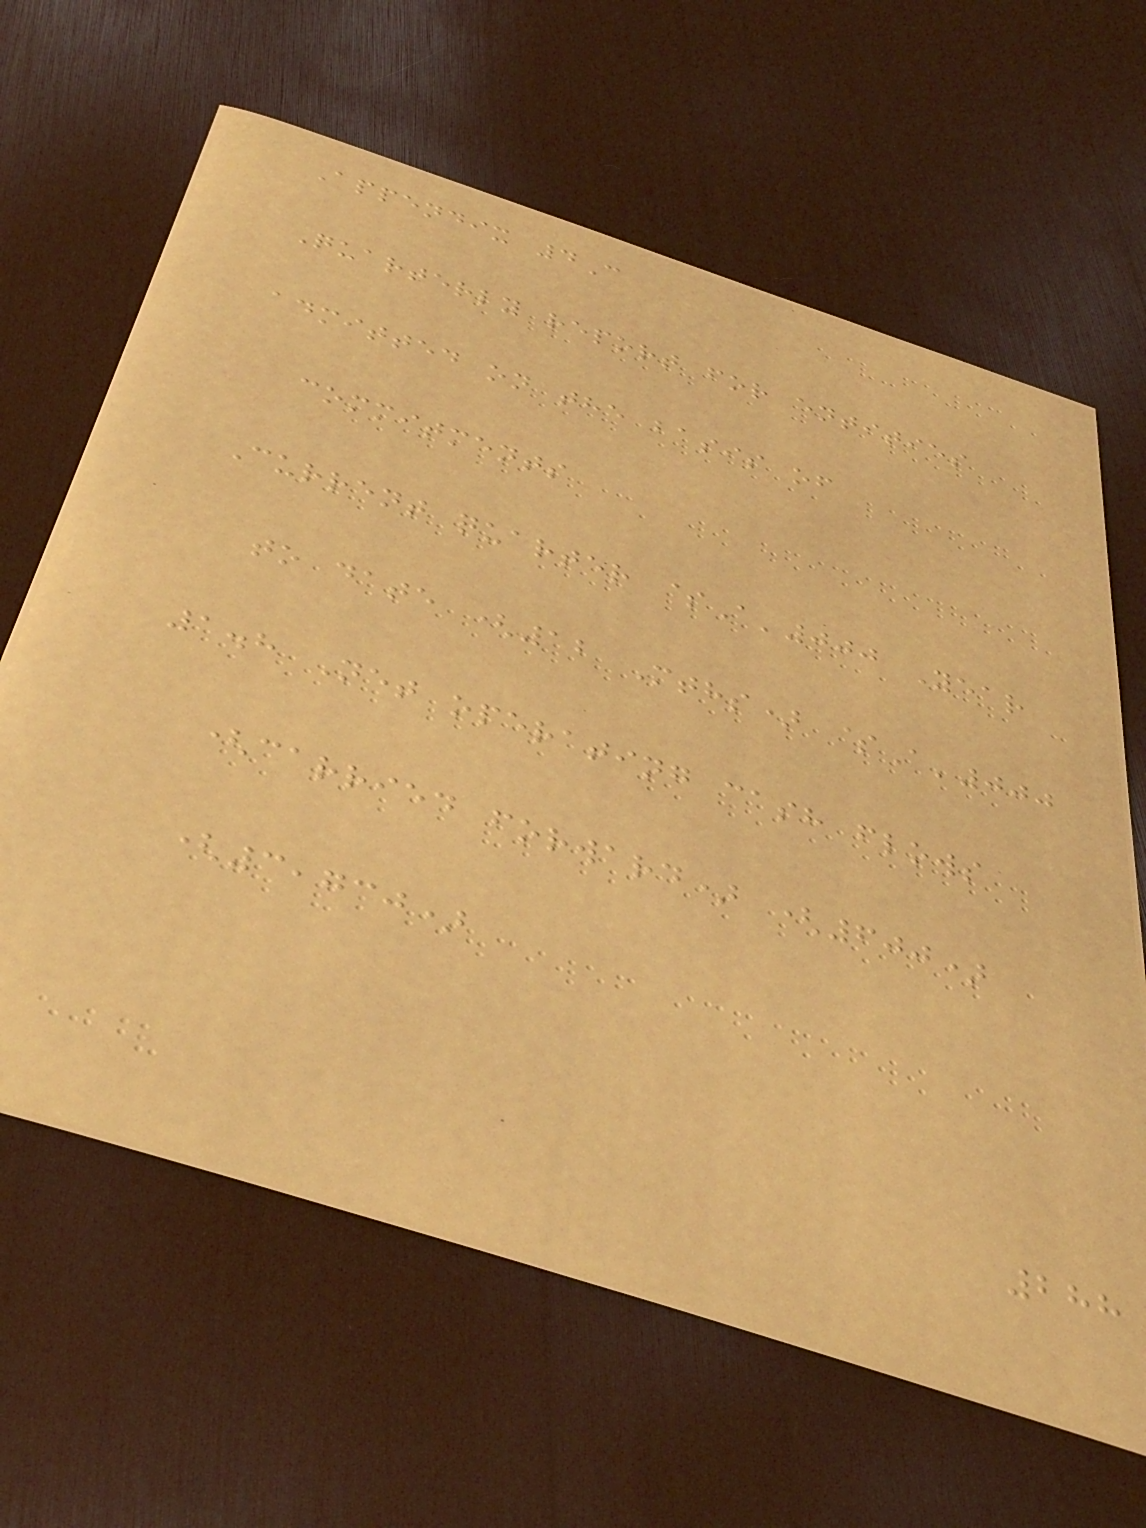Appendix 4C
Quarterly report for entities
admitted on the basis of
commitments
Current quarter $A'000 Year
to date (12 Mths) $A'000
1.8 Net operating cash flows
(carried forward) (600)
(3,730)
288
